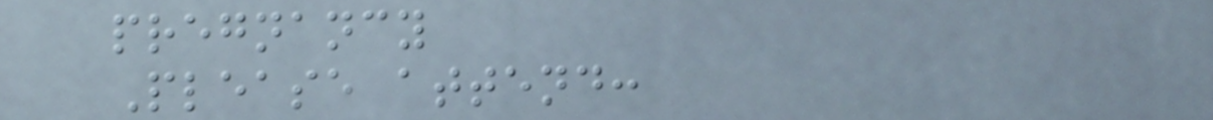pregnancy
Please attend:
